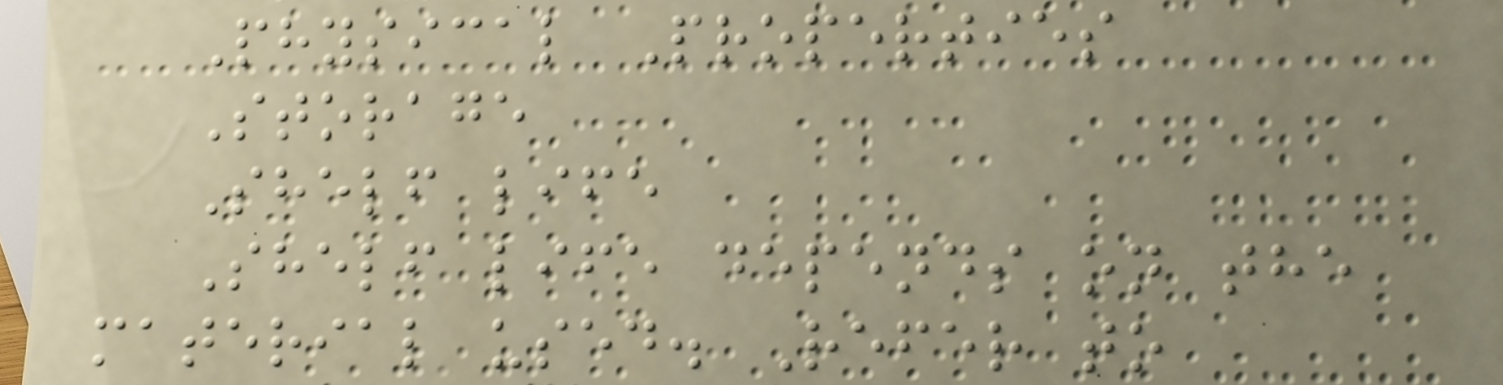Physical Properties
Storage
Shelf life
Shelf life depends on the
material used. Refer to
